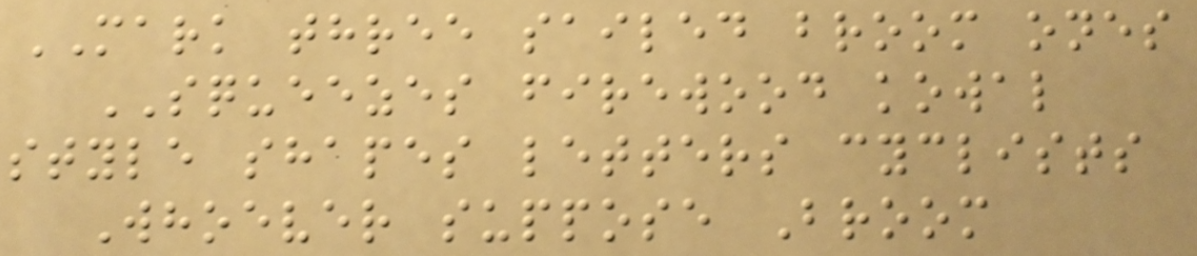MARK three sailed broom ones
SQUEEZES firewood kowal
style shapes letters cyclists
Whoever suppose Broom
